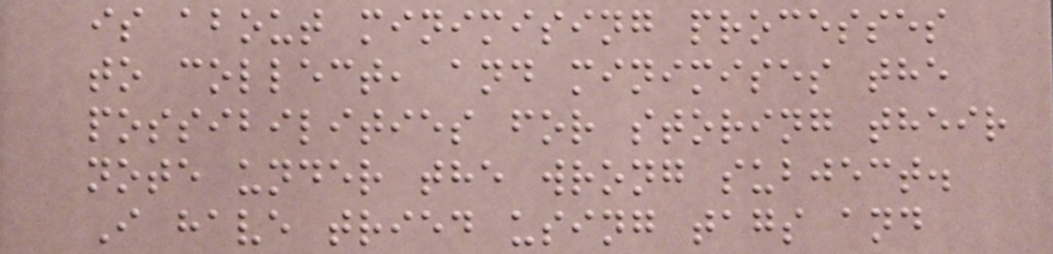is about minimising processes
to collect, and minimises the
possibilities for storing their
note under the wrong subject.
I have tried using tags and
